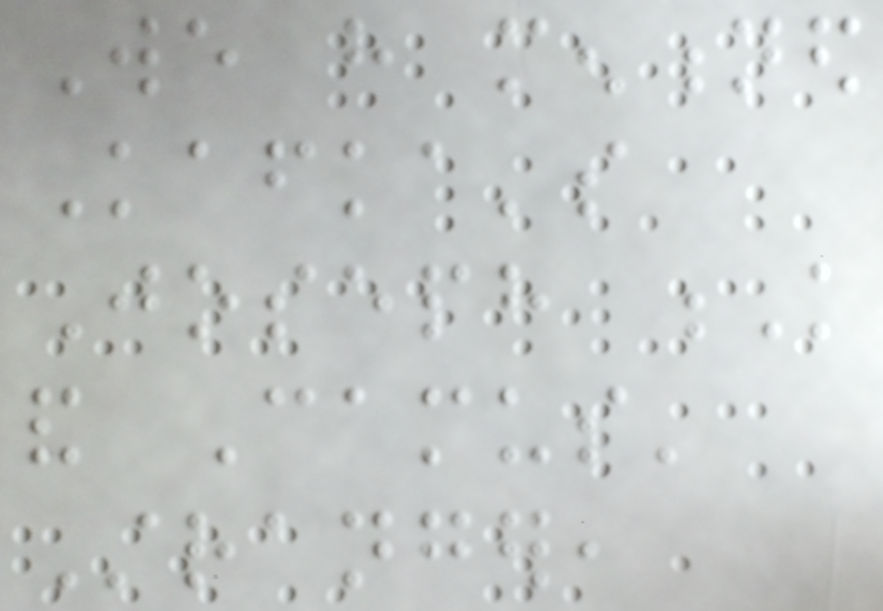We have mentioned
Kafka's
Joseph K
and Camus'
Stranger,
